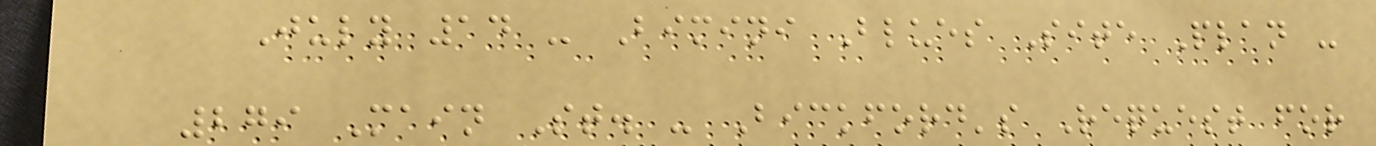July 14 - Bimini Blues Site Plan -
279 Main St. - Bickford's Request for
